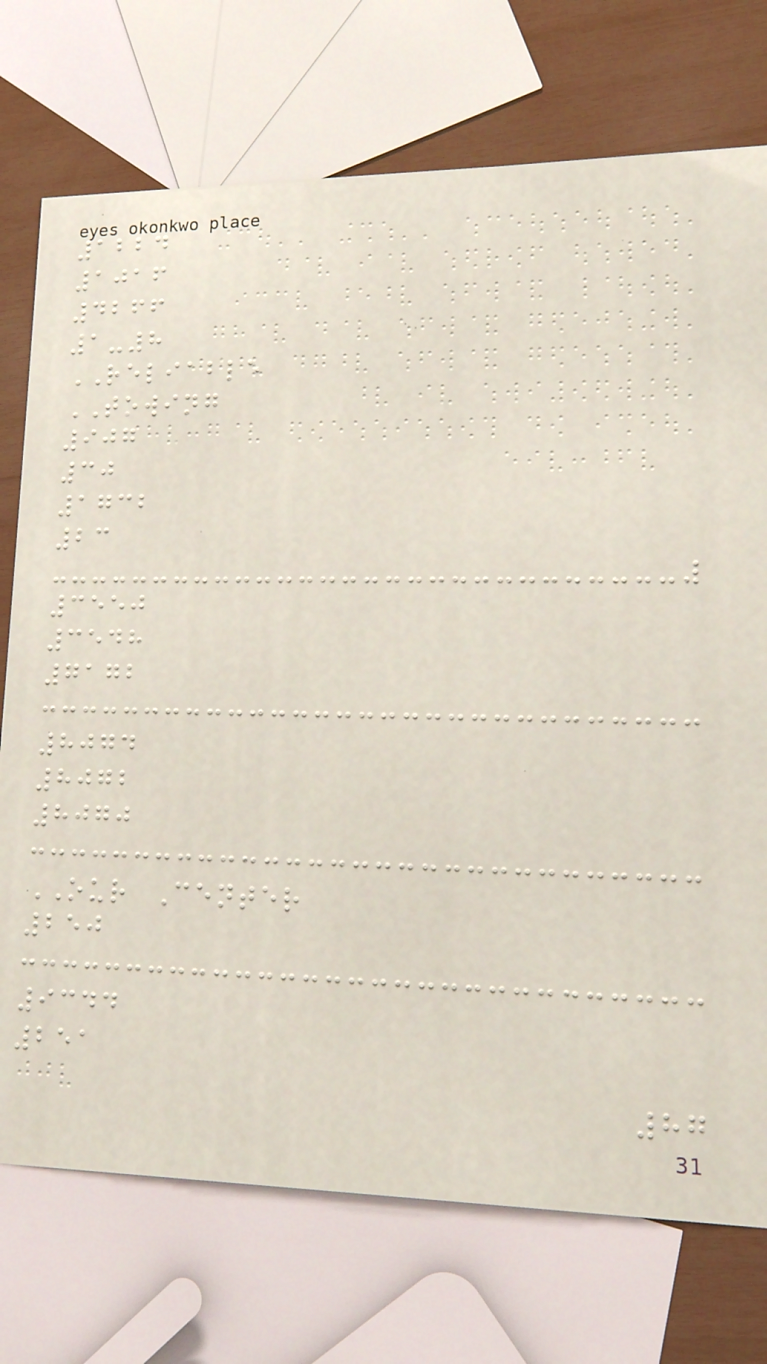1224
1016
4266
1-8
RELIABLE
TOWING
907
30
1732
23
3550
3548
7172
8074
8072
8070
OUR Center
250
9344
251
87
